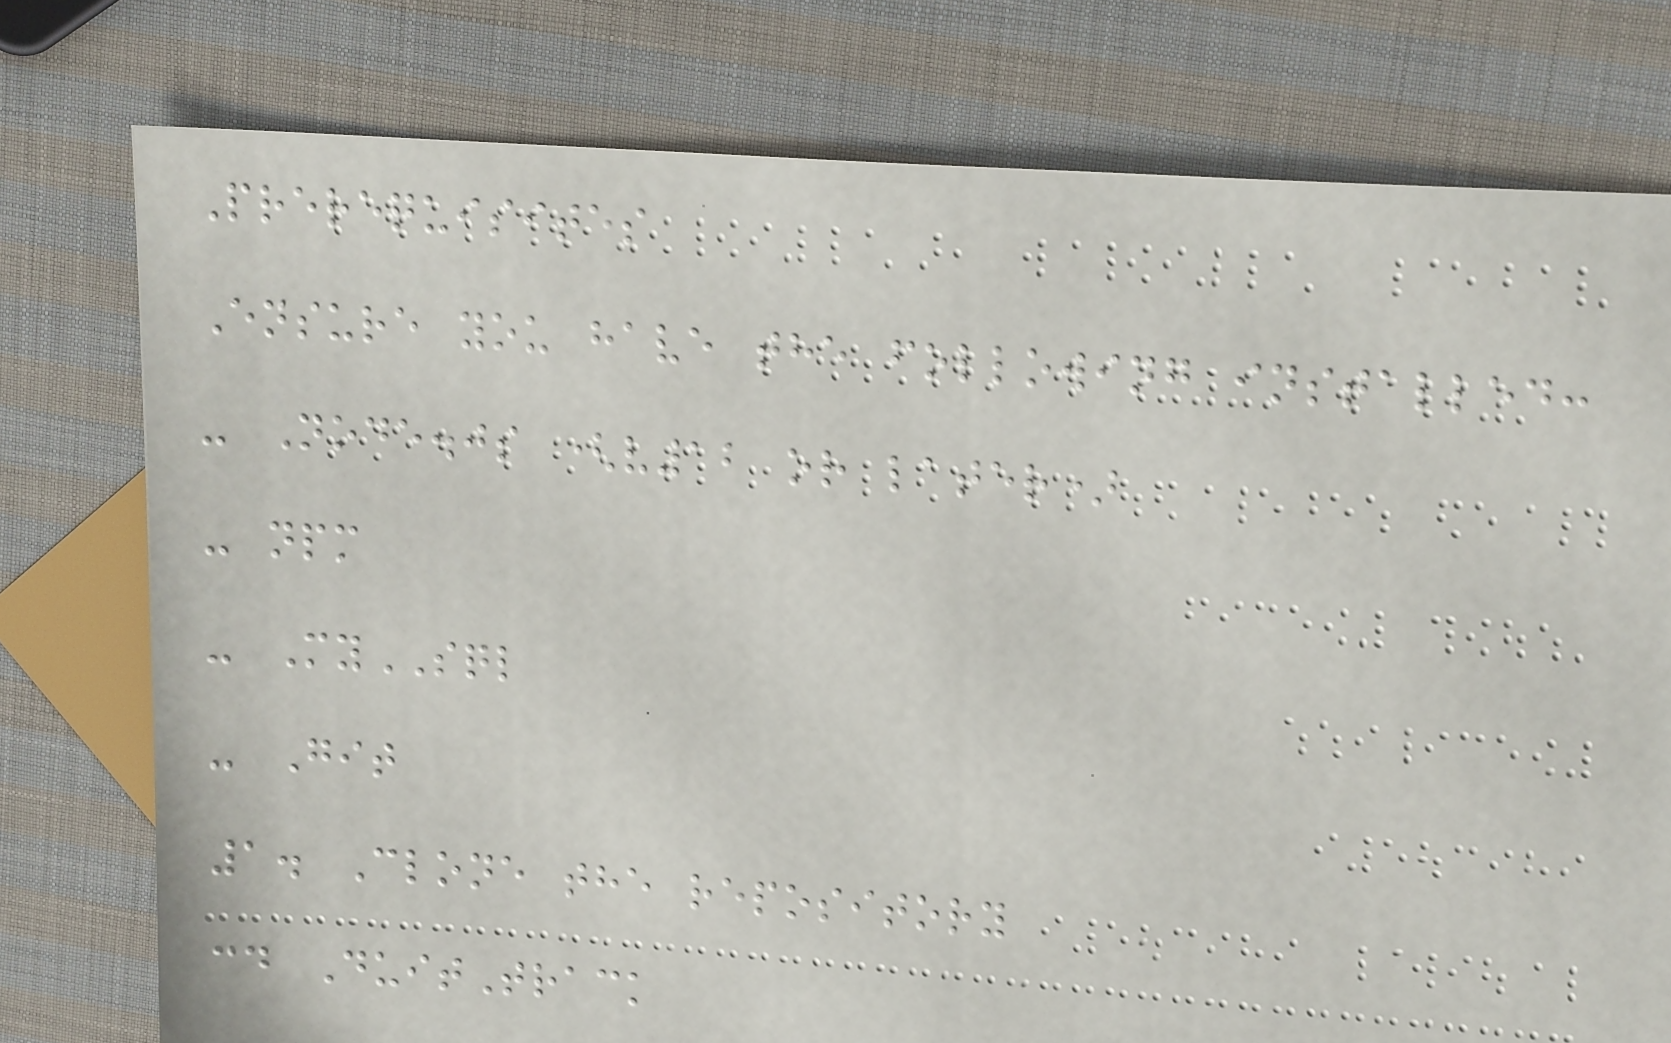Prerequisites
Ensure you have the following installed:
- Node.js (v12 or later)
- npm
- MySQL
- Git
1. Clone the repository
cd DuitTrack
